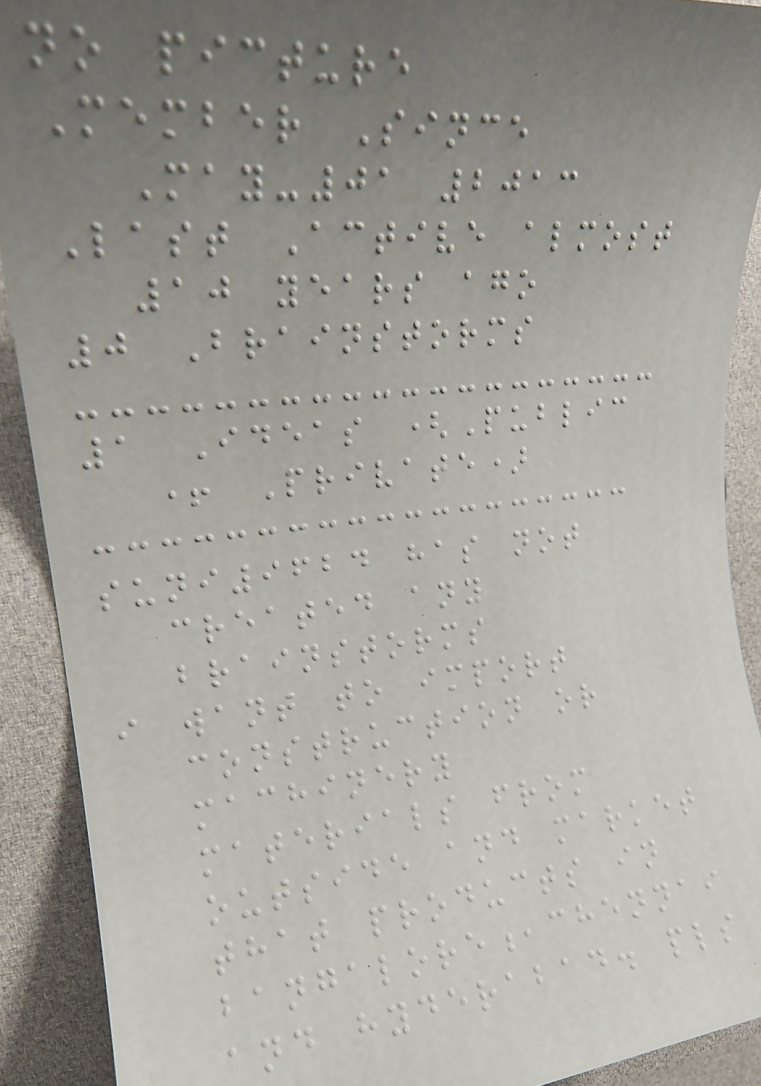no picture
Member Since
May-01 2013
Last Active almost
10 years ago
0 Brainstorms
1 Ideas (Public
+ Private)
suni9624 has not
created any
brainstorms
i want to import
construction or
machinery
materials from
outside and market
that products in
bangalore,chennai
and hyderabad. pls
